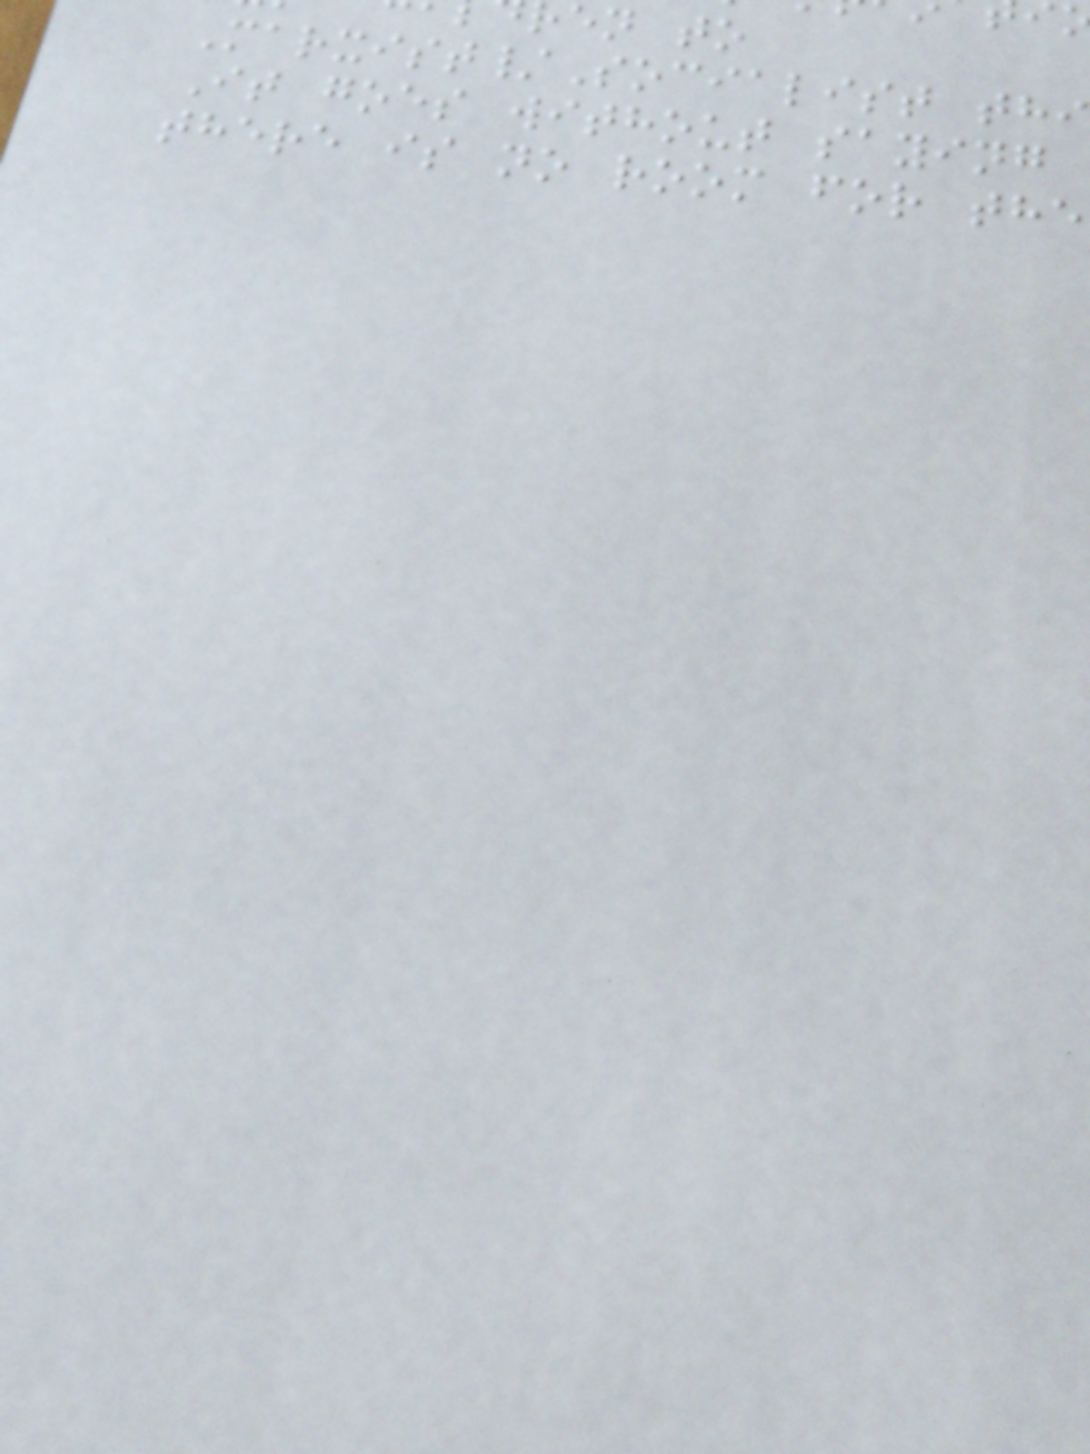en to
Marxist/Socialist thi
It goes without saying
there is no room for the
